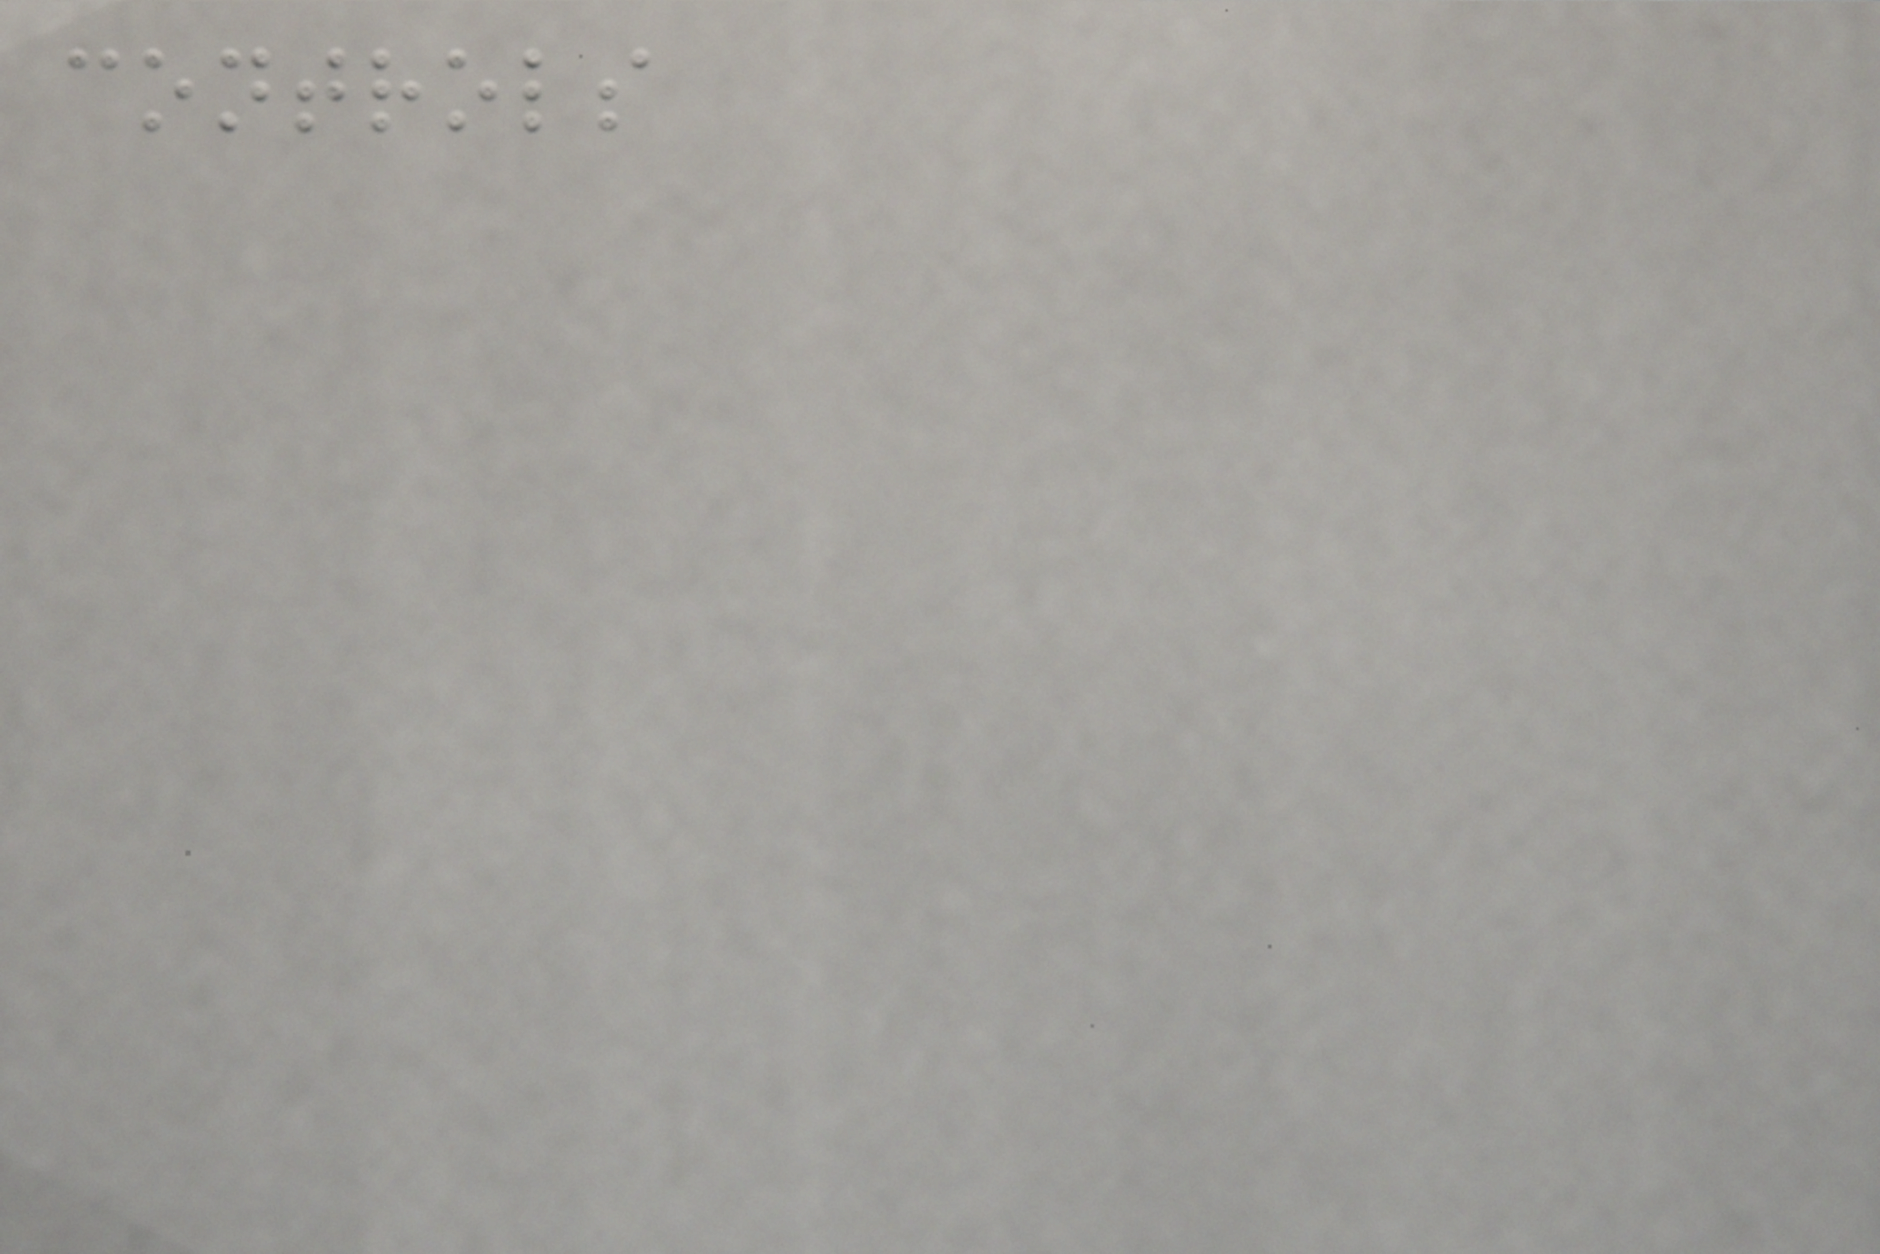controls
